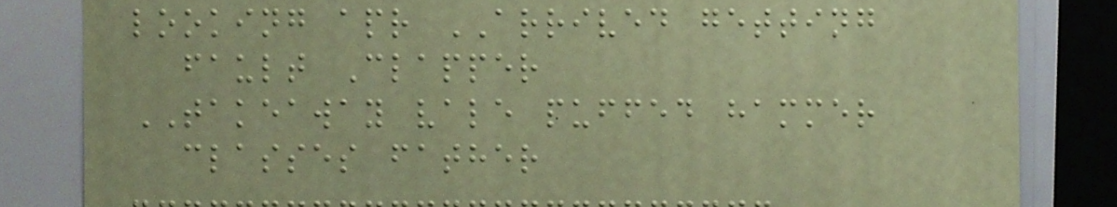looking apr ARRIVED getting
fault Clapper
TAKEAWAY vale puffed hammer
classes father
